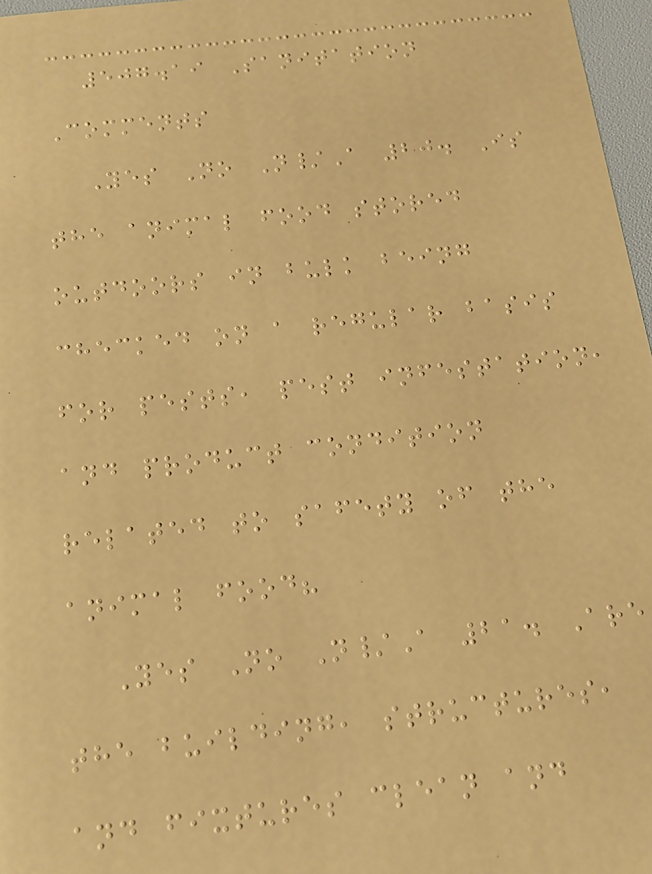507.19 Sanitation
Comments
Yes No N/A 20. Is
the animal food stored
outdoors in bulk being
checked on a regular basis
for pests, pest infestation,
and product condition
related to safety of the
animal food?
Yes No N/A 21. Are
the building, structures,
and fixtures clean and
